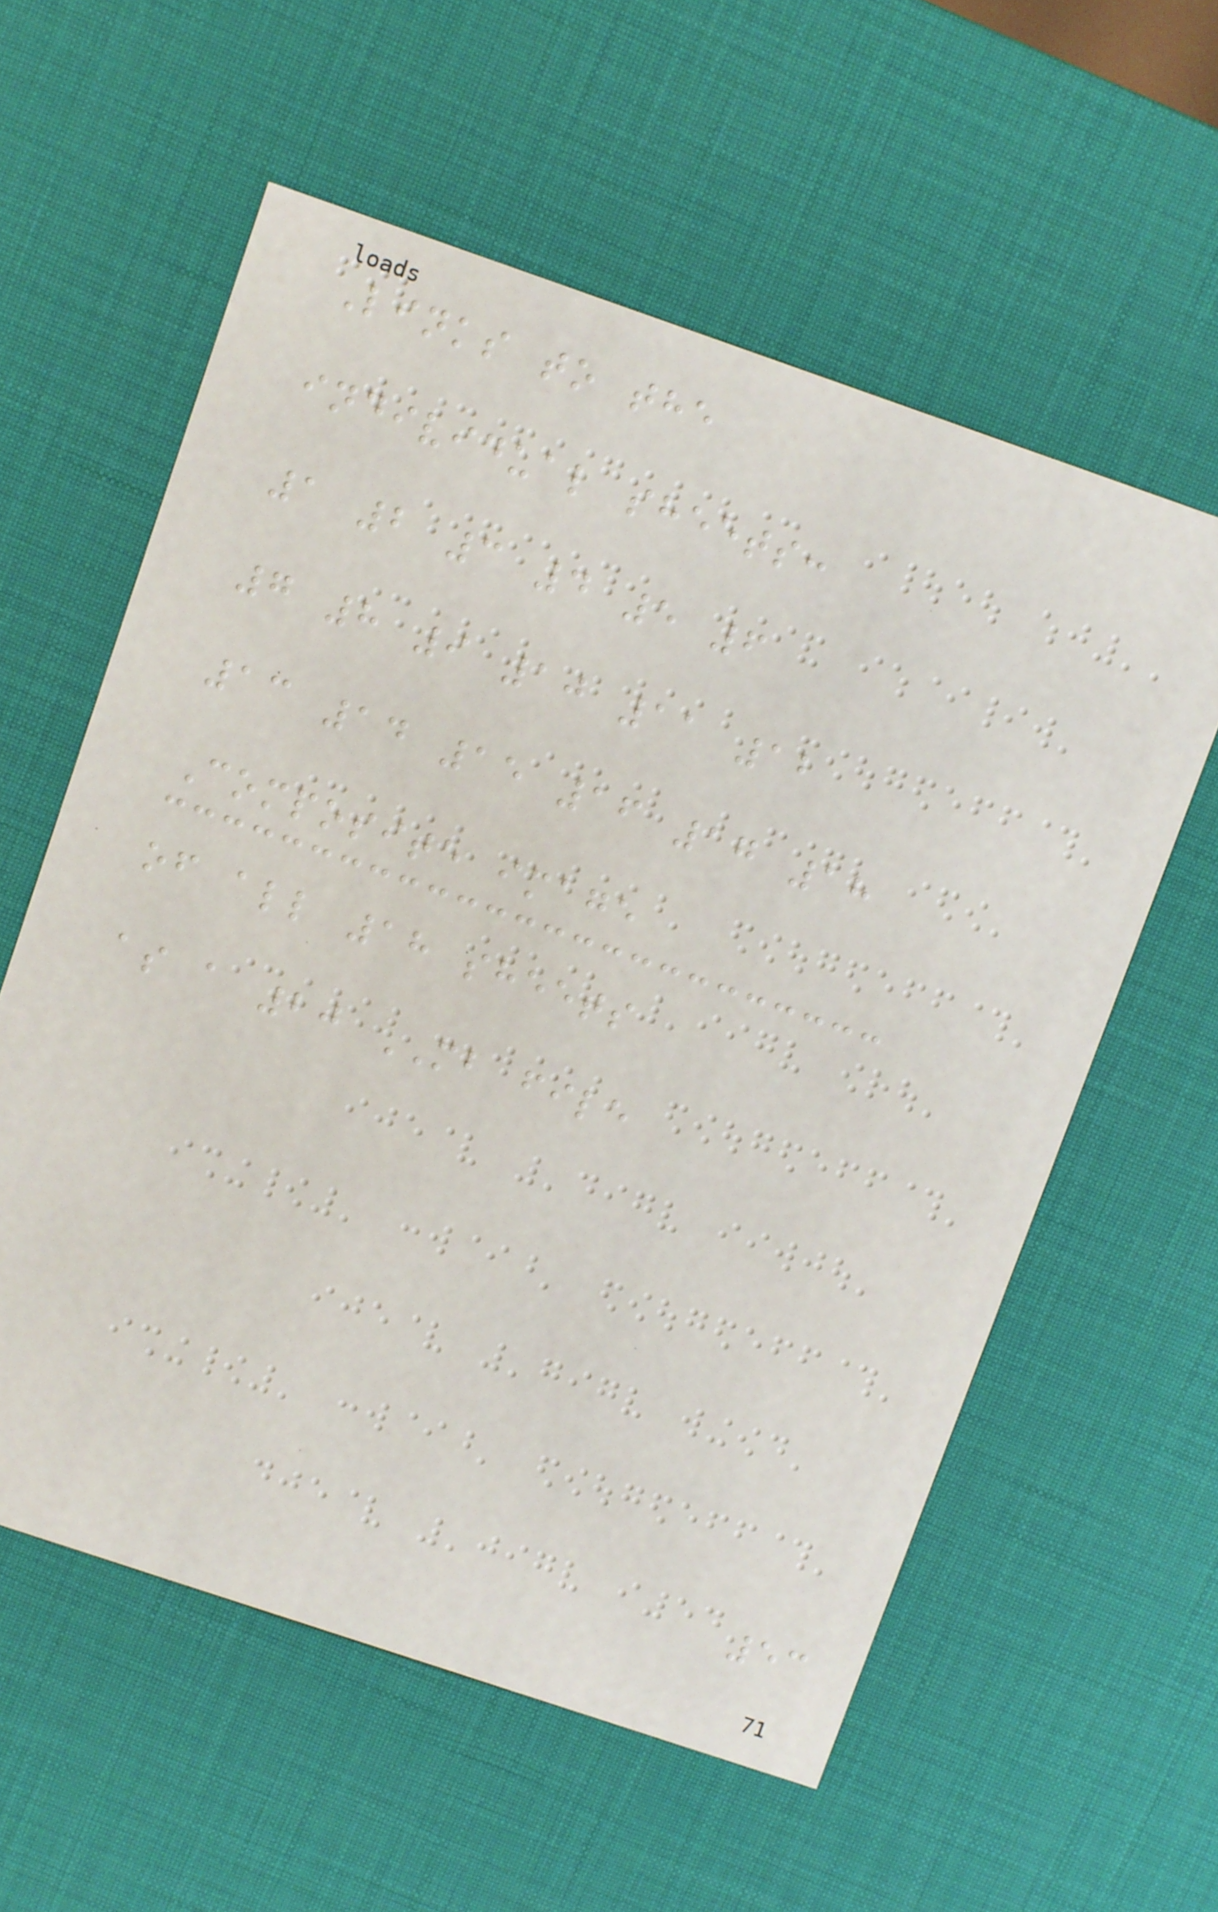Links to the
individual sheets:
1 2 3 4 5 6
7 8 9 10 11 12
13 14 15 16 17 18
Composite image
of all 18 sheets
as a 20 MB file
53
